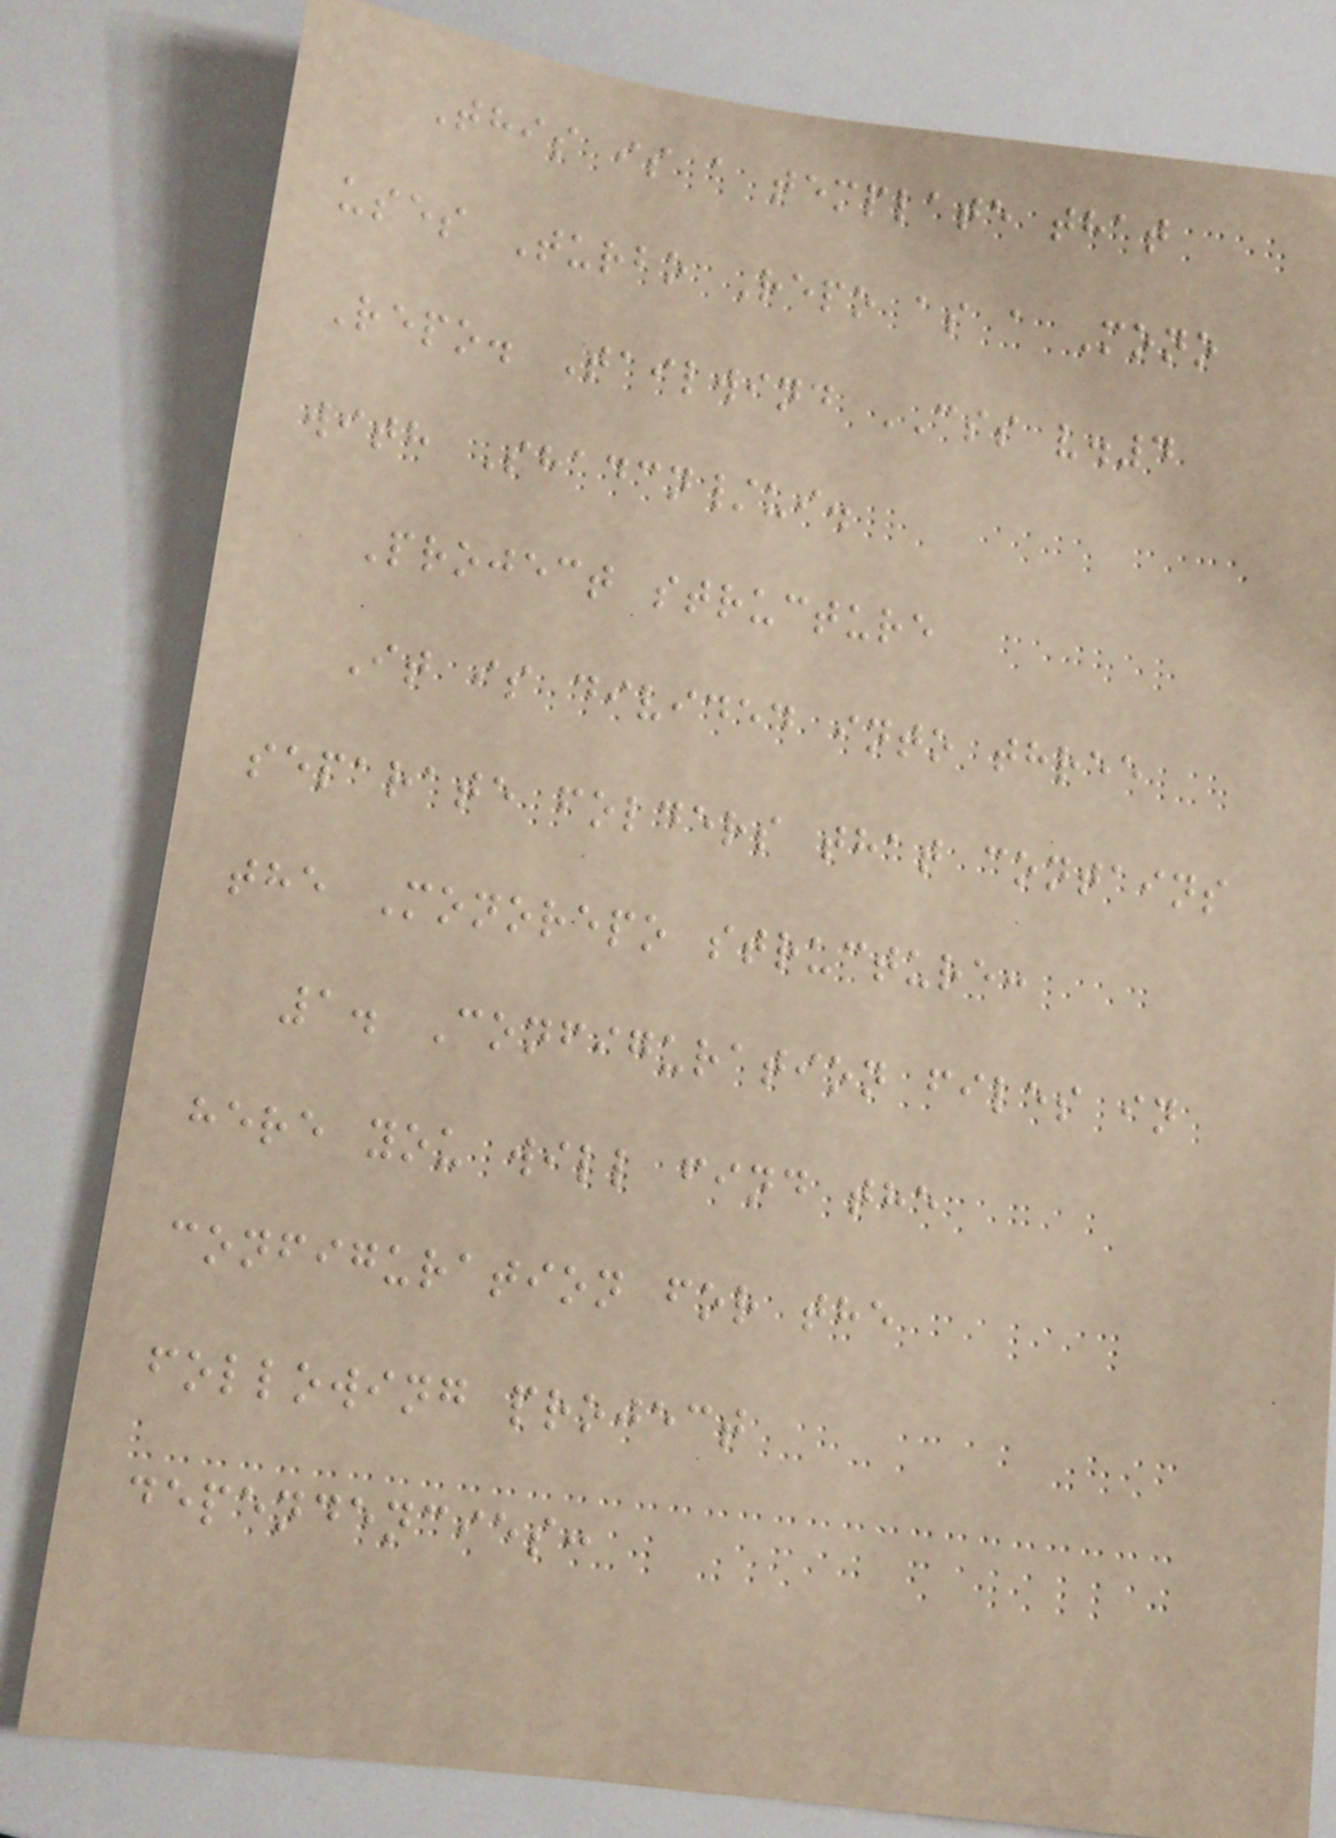This is a template that
uses Turbo Repo as a Mono
Repo. Tailwind CSS v.4
with Shadcn/ui.
Project structure
It is divided into three
separate folders that contains
the Monorepo structure:
1. Configuration files in
here you will find the
configuration for the
following project
dependencies:
